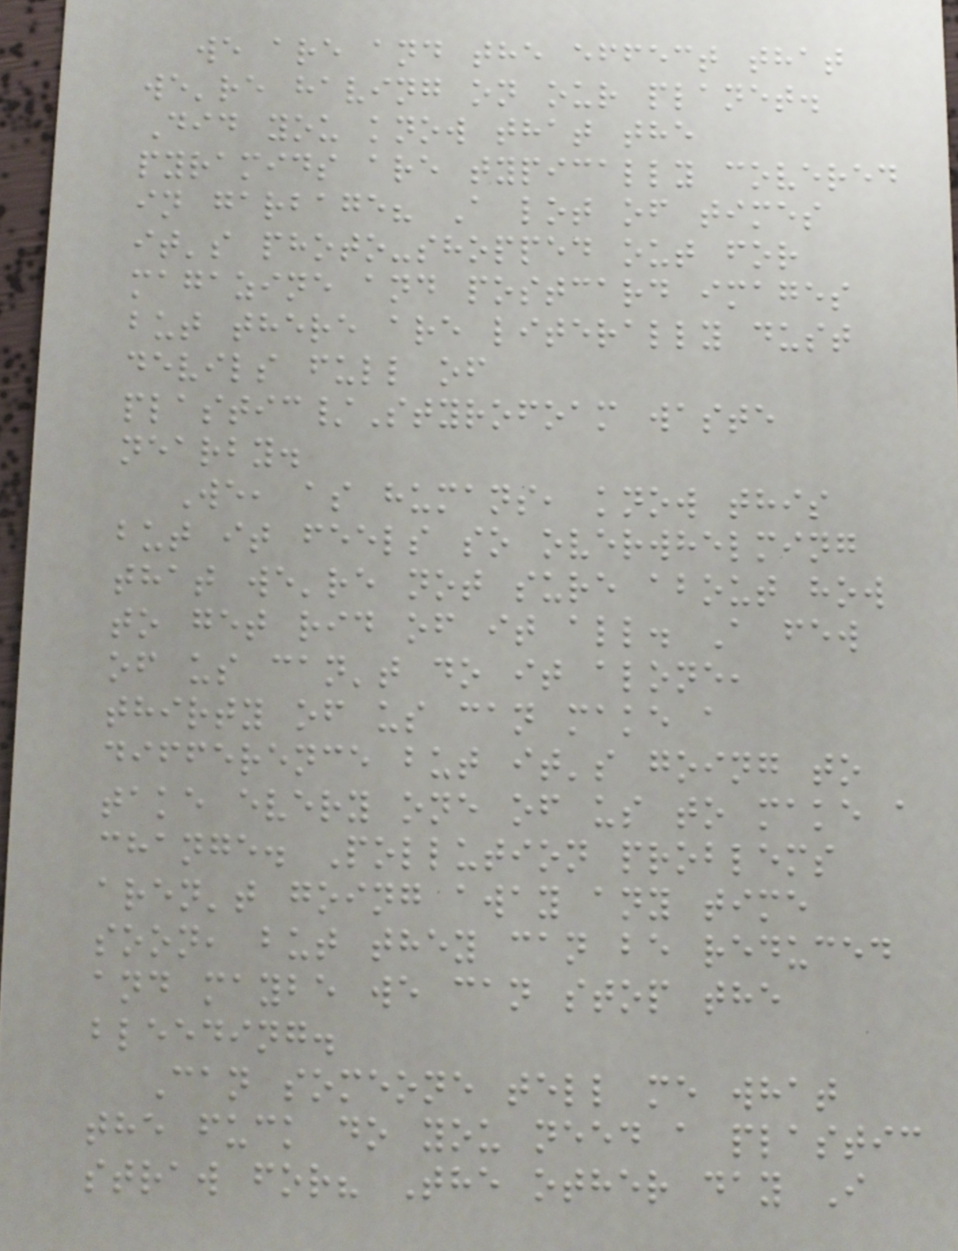we are and the effect that
we're having on our planet.
Did you know that the
pyramids are typically covered
in garbage? A lot of times
it's photo-shopped out for
magazine and postcard images
but there are literally dust
devils full of
plastic/Styrofoam waste
nearby.
We, as humans, know this
but it feels so overwhelming
that we're not sure about how
to get rid of it all. A few
of us can't do it alone,
thirty of us can make a
difference but it's going to
take every one of us to make a
change. Pollution problems
aren't going away any time
soon, but they can be reduced
and maybe we can stop the
bleeding.
Can someone tell me what
the fuck do you need a plastic
straw for? The other day I
